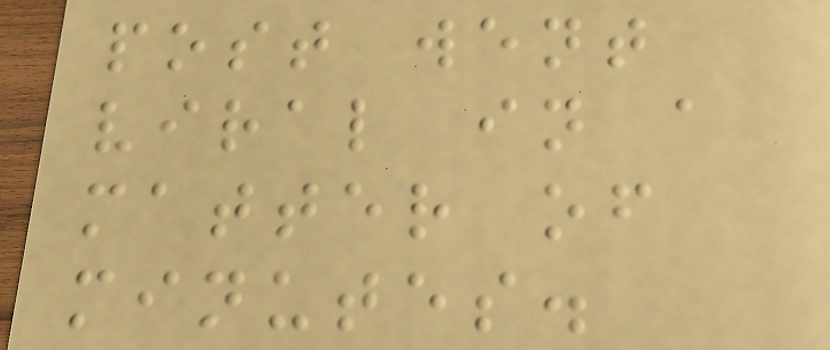post went
viral in a
matter of
minutes.
